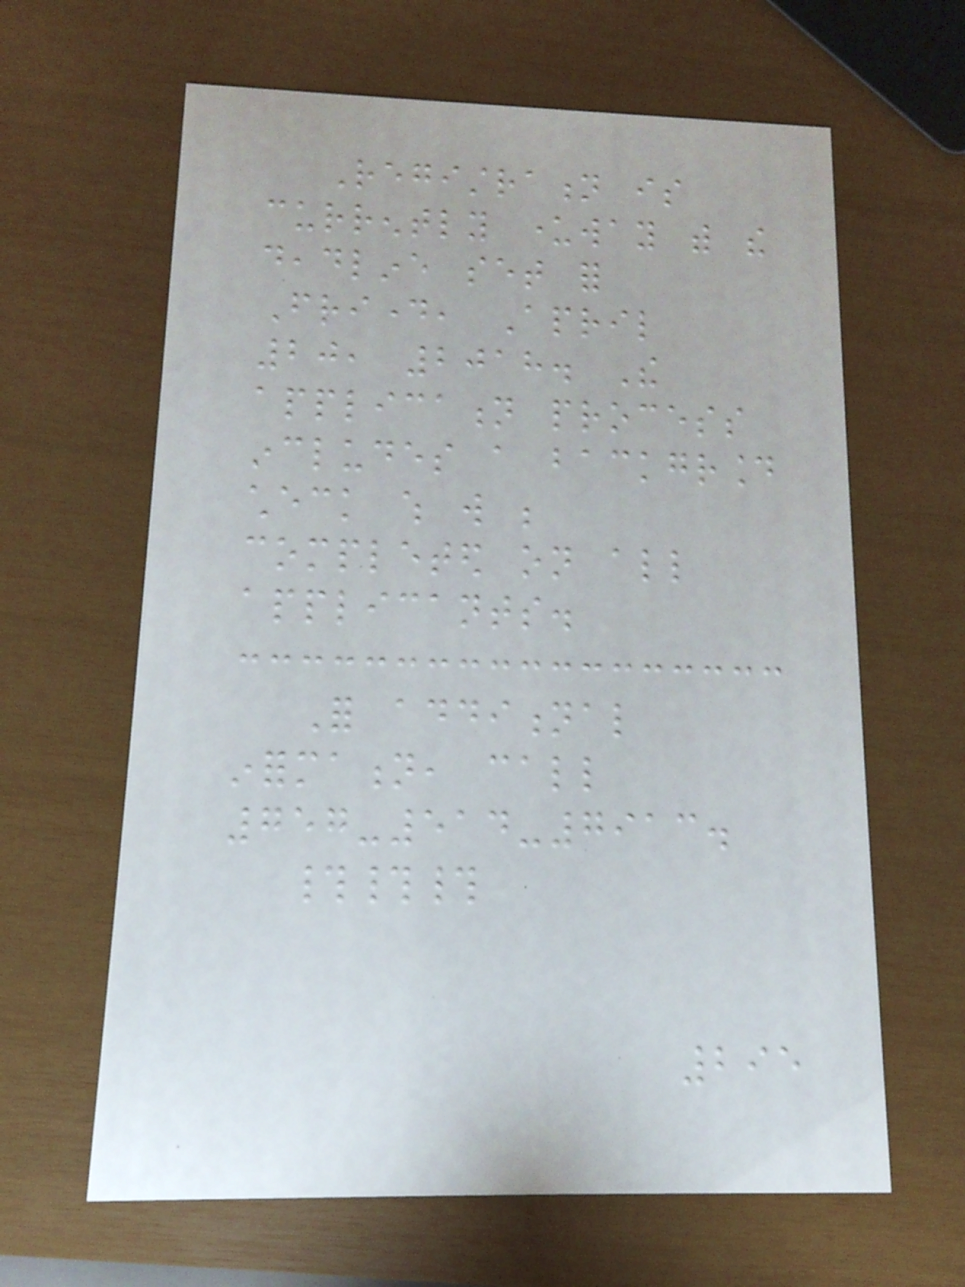Registration is
currently underway with the
deadline set for
Friday, April
20, 2018. The
application process
includes a background
check which will be
completed on all
applicants.
For additional
information, call
757-514-7913.
###
295
